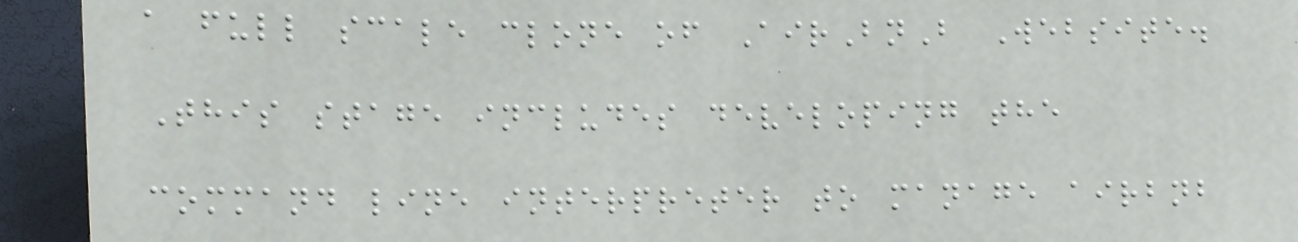a full scale clone of AirBnB Website.
This stage includes developing the
command line interpreter to manage airbnb
